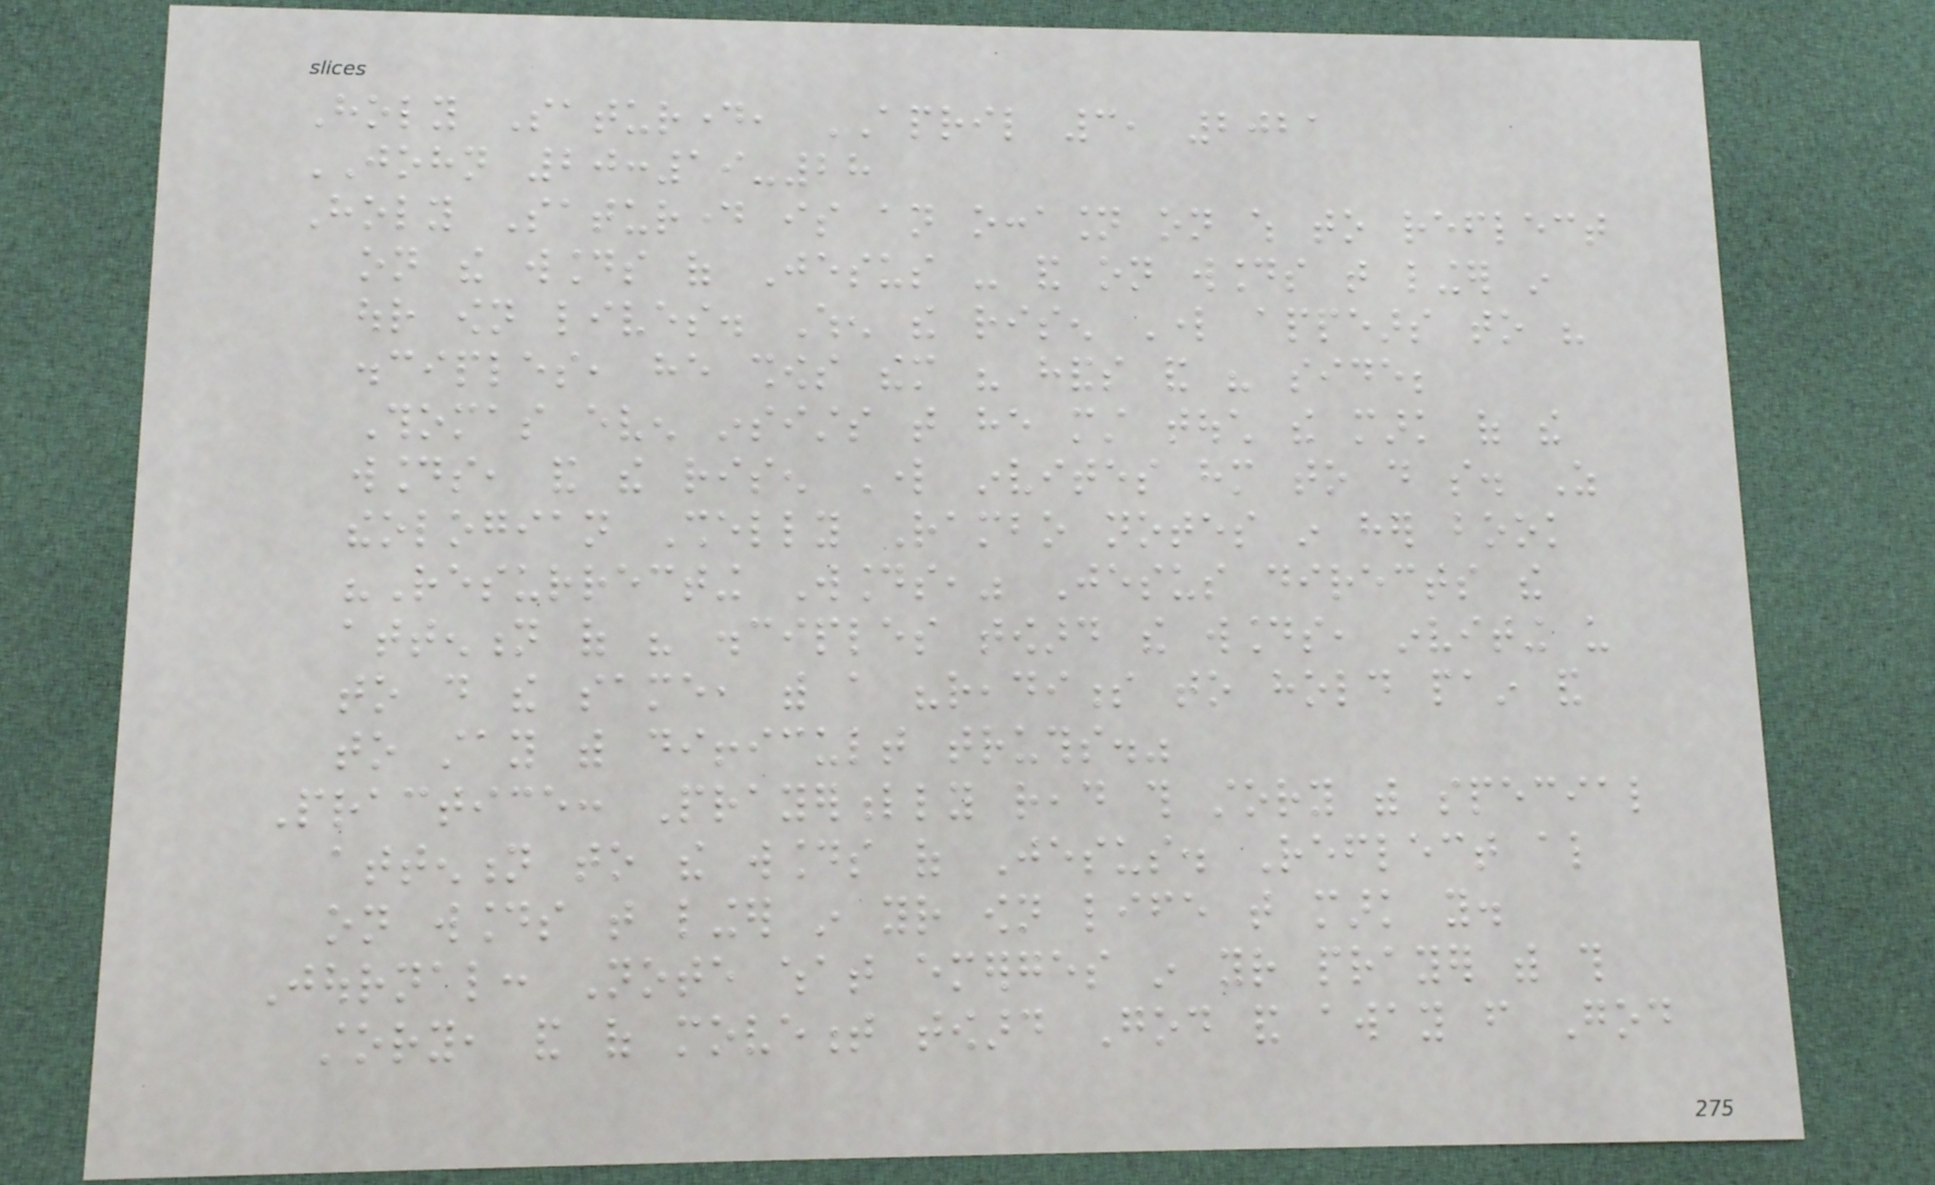Holy Saturday, APRIL 3, 2021
JOHN 20:19-28
Holy Saturday is an occasion on which to reflect
on the wounds of Jesus - and on wounds that linger in
our own lives. When the risen Lord appears to his
disciples, he shows them his hands and his side;
Thomas even insists that he must touch the mark of the
wounds, and the risen Lord invites him to do so. As
theologian Shelly Rambo notes in her book
"Resurrecting Wounds," Jesus directs the
attention of his disciples toward the wounds, inviting us
to do the same, with a "readiness to hold pain and
to stay with difficult truths."
Practice: Prayerfully read this story with special
attention to the wounds of Jesus. Reflect also
on wounds that linger in your own life that mark you.
Journal: Note what emerges in your prayer with this
story, and of movement toward God and away from God
